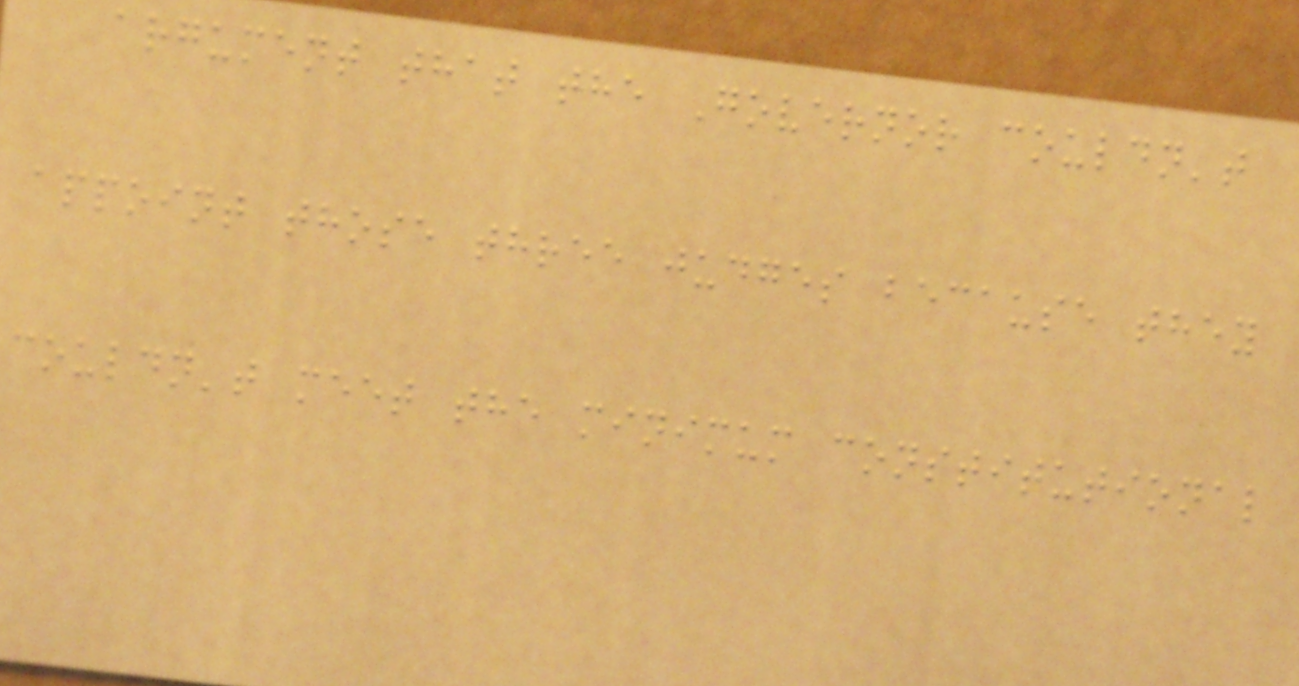argument that the Governor couldn't
appoint those three judges because they
couldn't meet the minimum constitutional
